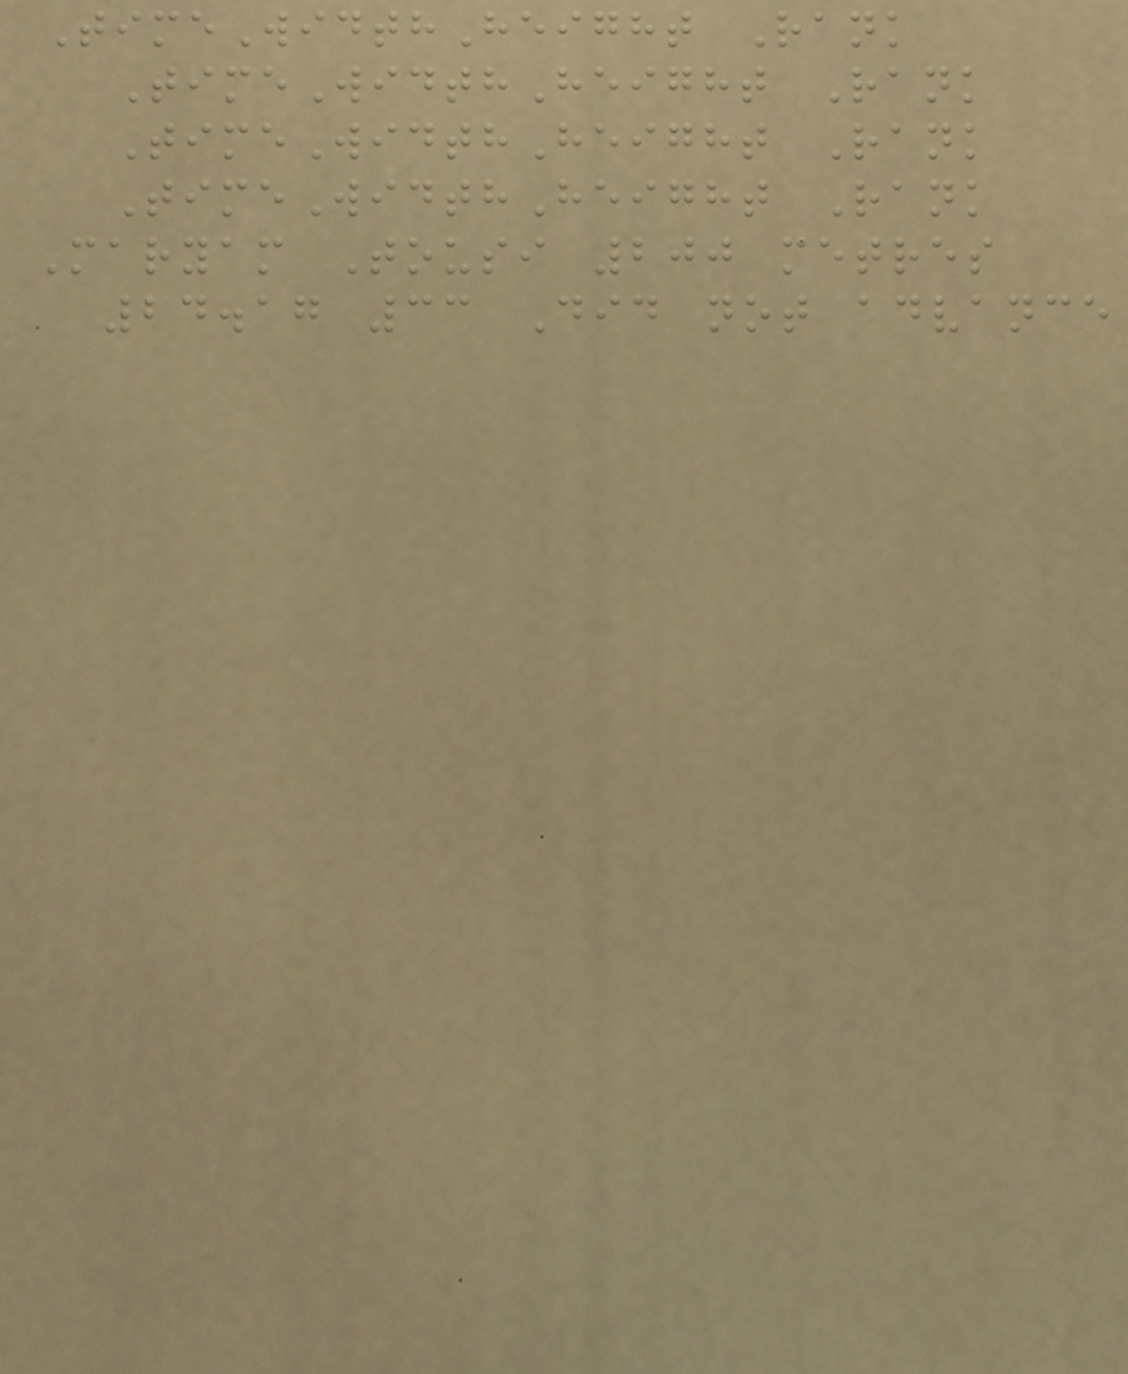TimeWidthHeight Rank
TimeWidthHeight Rank
TimeWidthHeight Rank
TimeWidthHeight Rank
Maryam Tousi 200 metres
24.17 33 Did not advance
